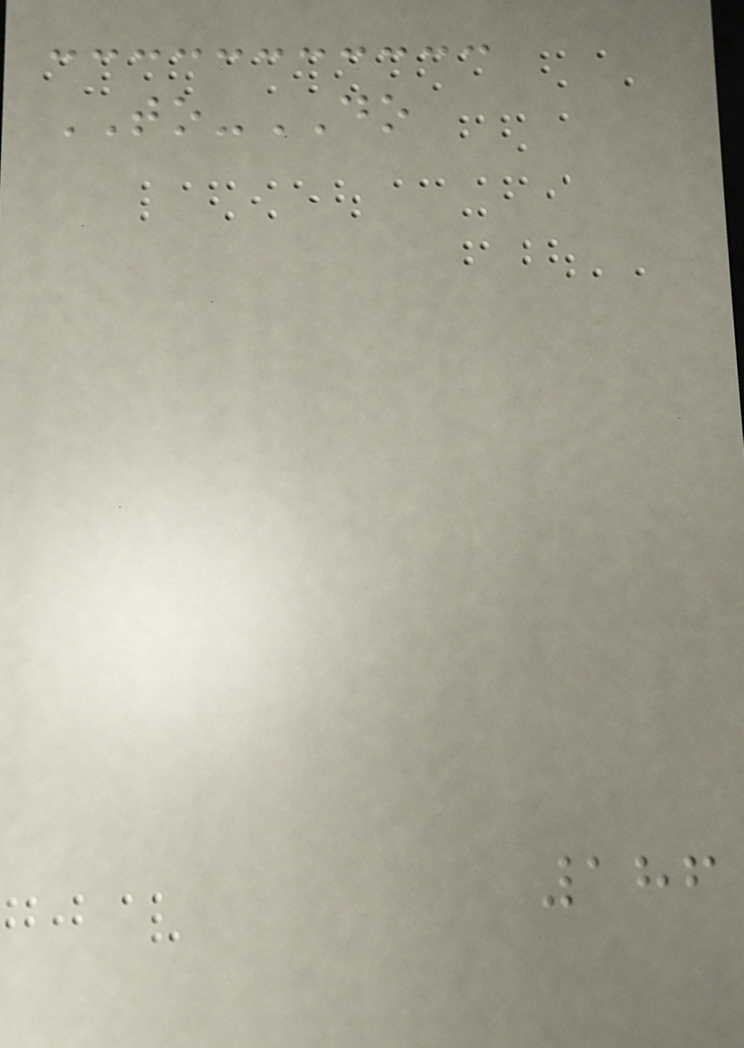TO-DO
186
